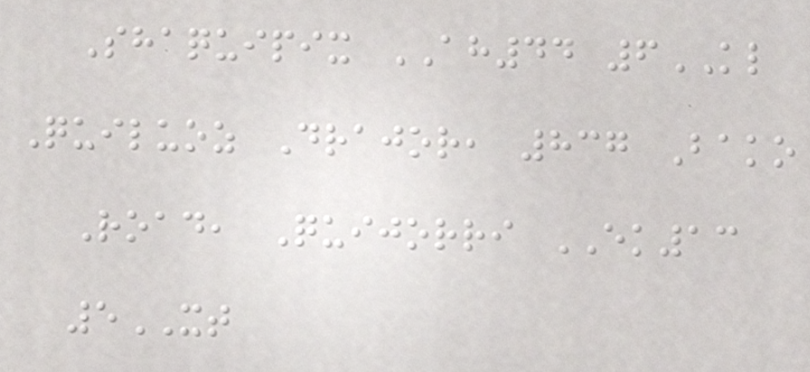Shaquipix AH44 6KL
Quiluoz Drajor, 837 Bako
Road, Quijorri EK13
5XT
